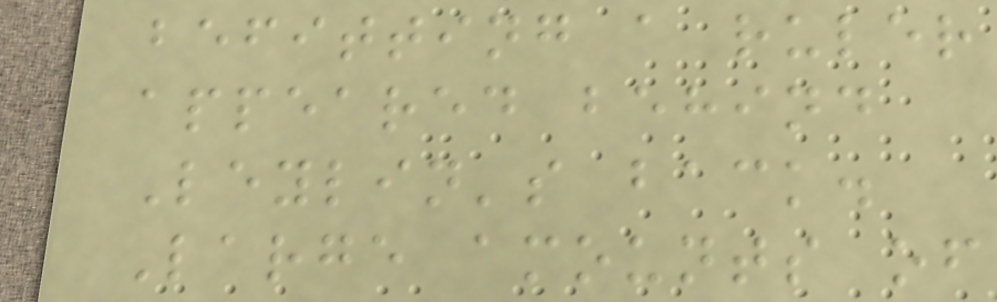befitting a ruler
appeared behind
Leylin's back.
Large amounts of
